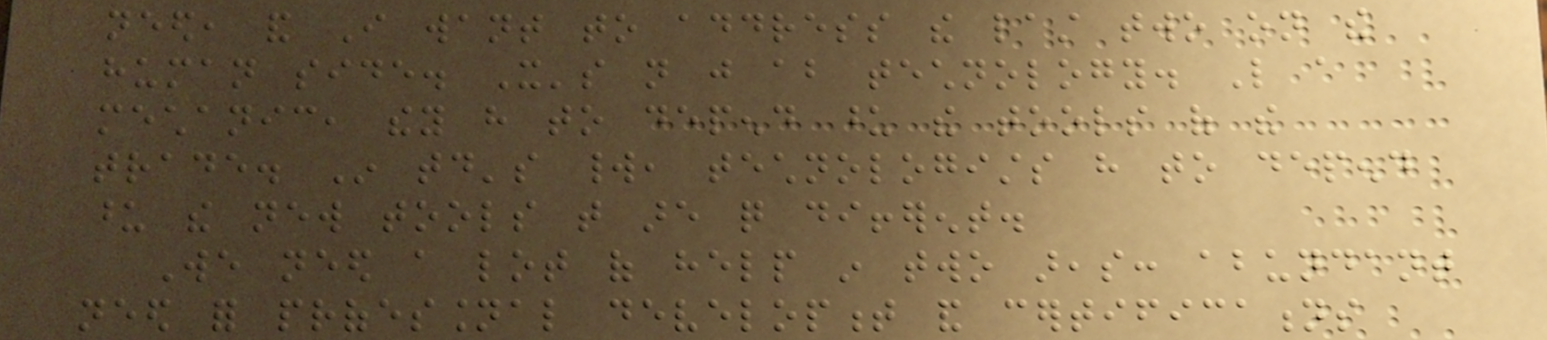need, and I want to address the last two on the
human side. It's not just about technology. Like a
mechanic, they have to depend upon the tools of the
trade. In today's world, technologists have to depend
upon the new tools that are quite different.
We need a lot of help in two areas: abundant
need for professional development and certifications
